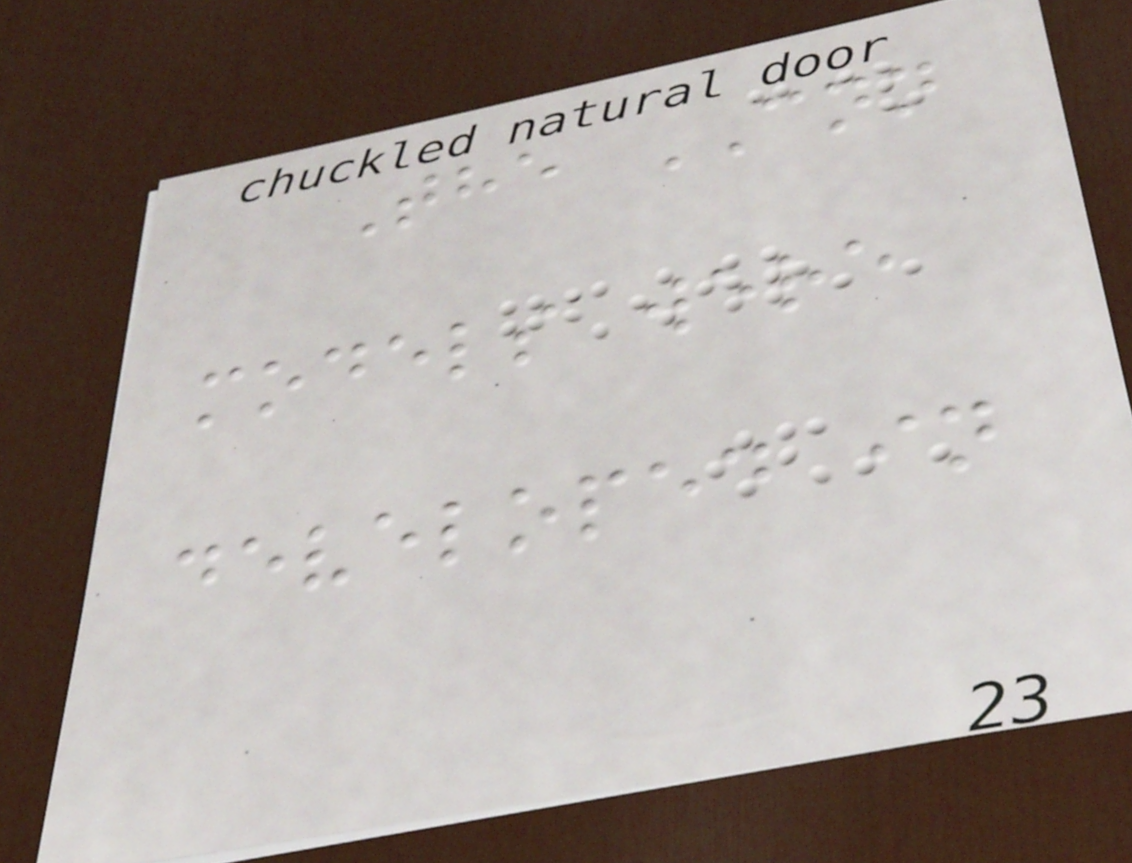The CNN
models were
developed in
